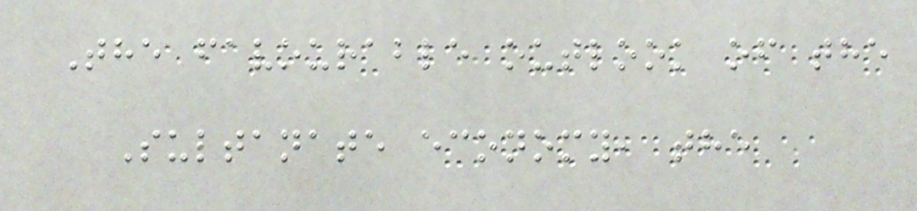The favourable outlook of the
Sultanate economy, the
